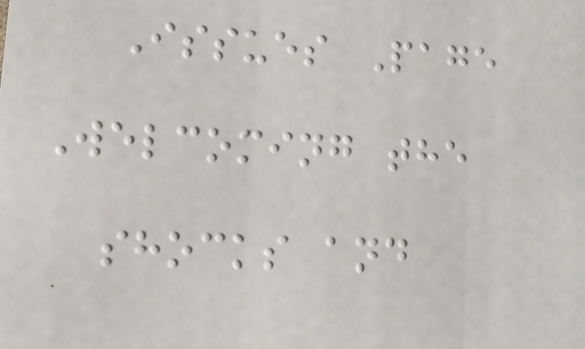Issues Page
Welcoming the
shocks and
